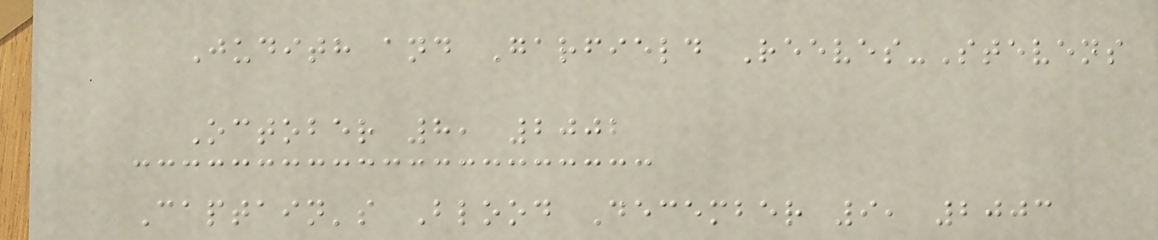Judith and Garfield Reeves-Stevens
October 8, 2002
Captain's Blood December 9, 2003
